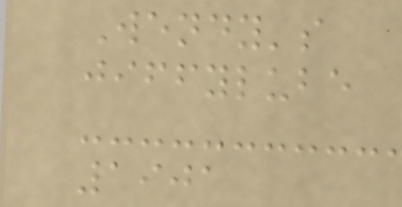Wendy's
jiffylube
1901
